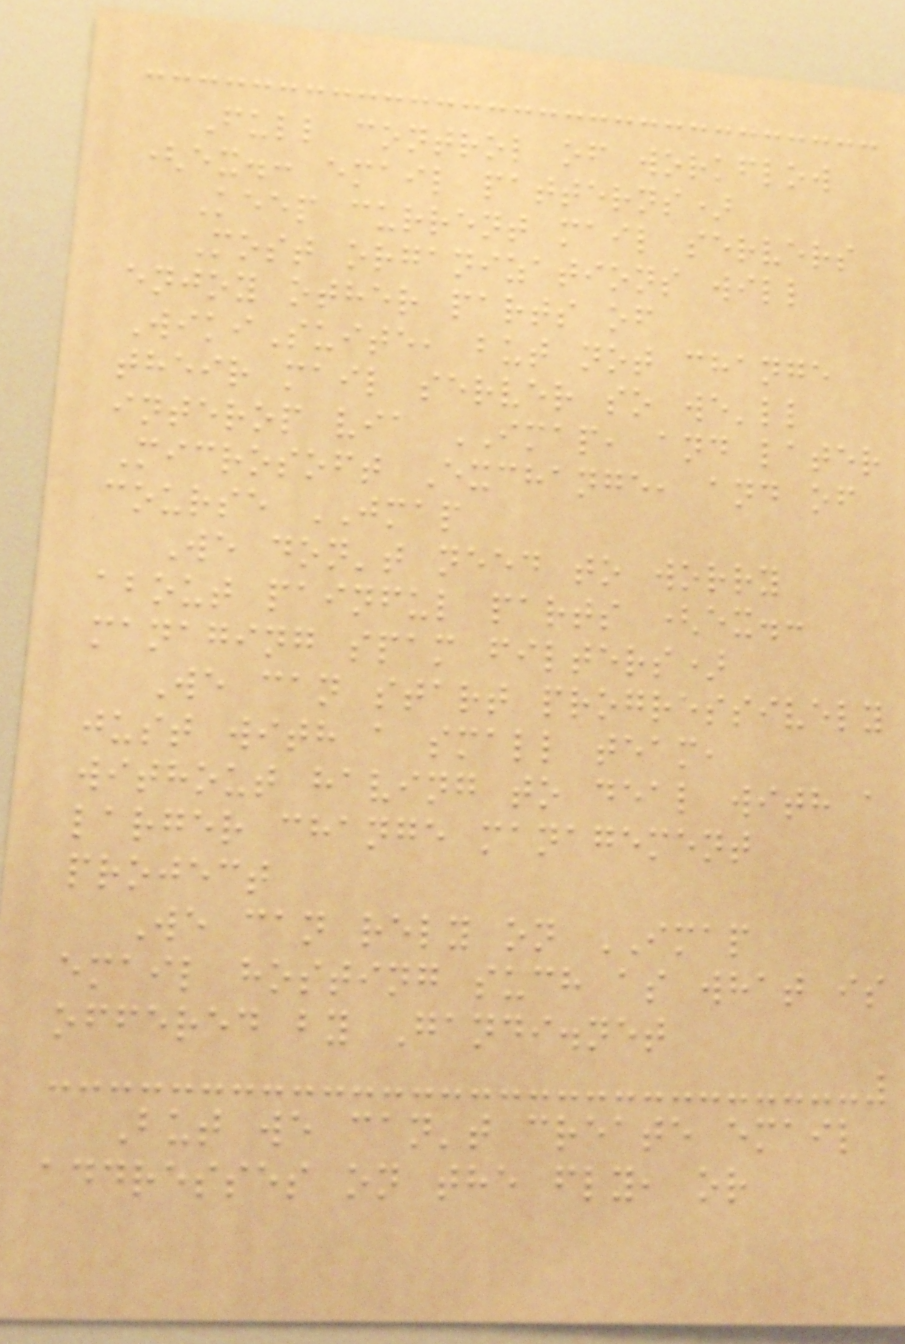Full control of workflow
(ex.: email patterns)
Keep current mail servers
Most organizations will
enjoy other parts of
WikiSuite, but not change
their mail server so we'll
interop via IMAP, and later
Microsoft Exchange, and of
course JMAP
We don't need to worry
about painful parts (ex.:
managing spam filters)
We can start progressively
just with a small team,
without having to deal with a
larger change management
project
We can rely on IMAP
email hosting such as what is
offered by Gandi.net
But we can't create email
addresses on the fly, or
